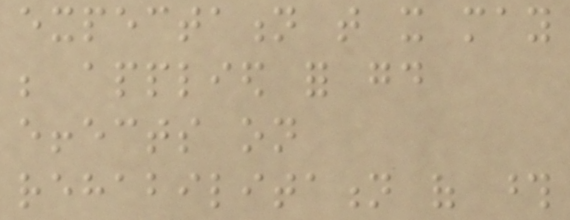expectation that it may
be applied for good
effects on
rehabilitation of those
